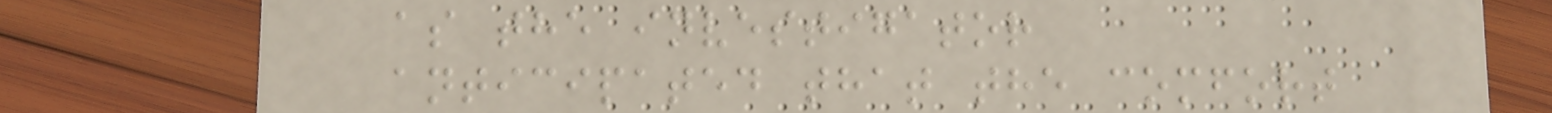as the investigator
anticipated that the comfort
